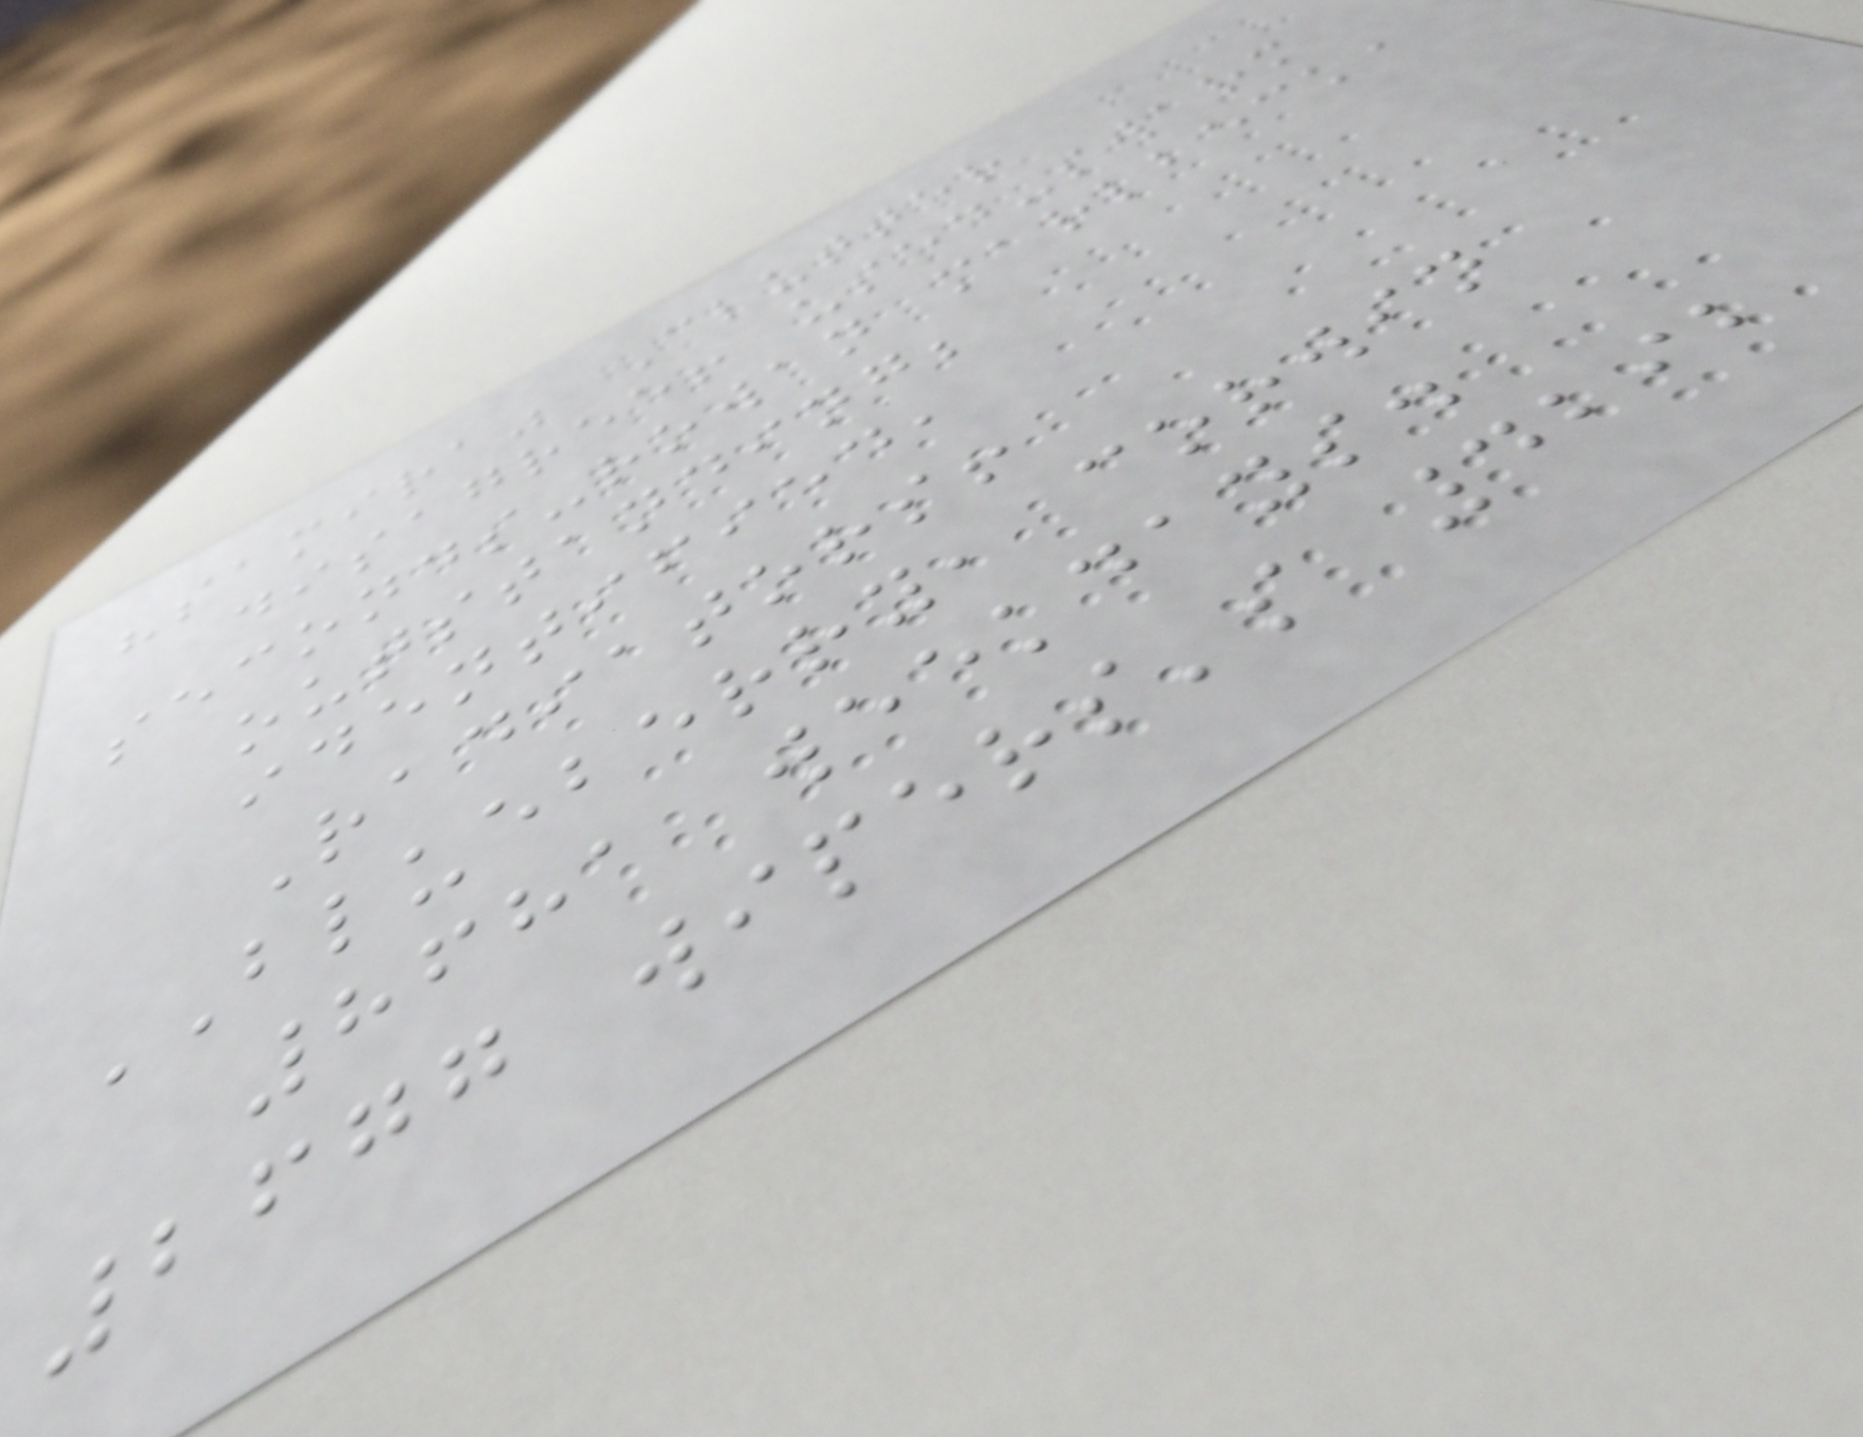"samira" Clutter
disagree! used-swarm
seconds-rowan marlbeck,
outstanding;
identified,
Radiators!
BLUEBERRY, corwin
8681 weekdays.
2677 wipers's 4292
